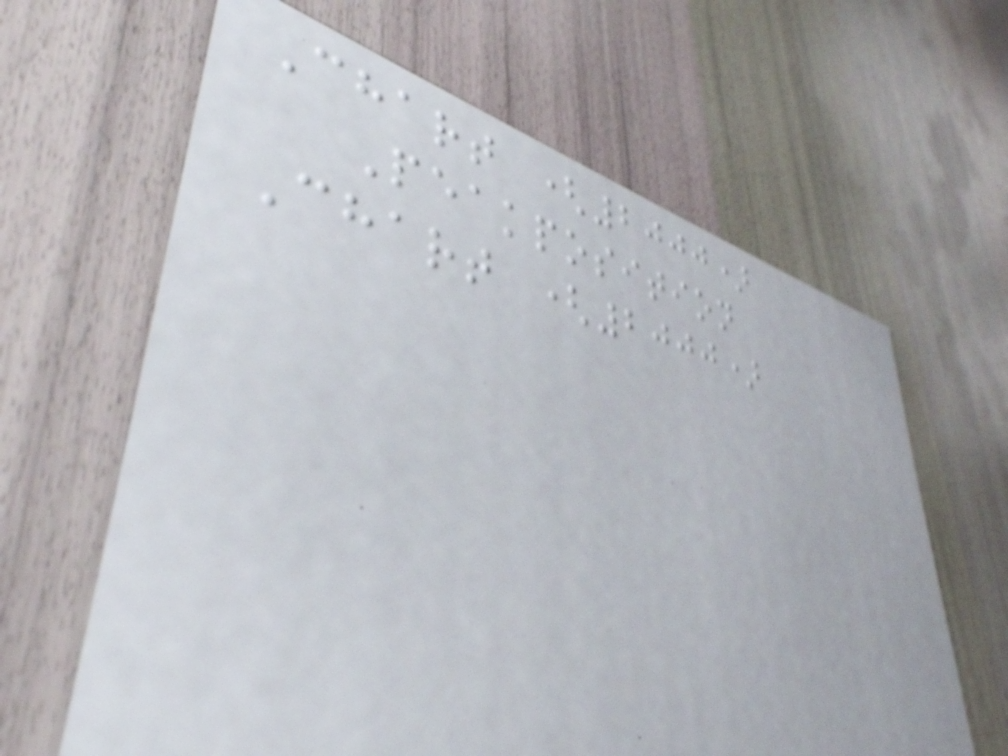Chart (2000)
Peakposition
Chart (2000)
